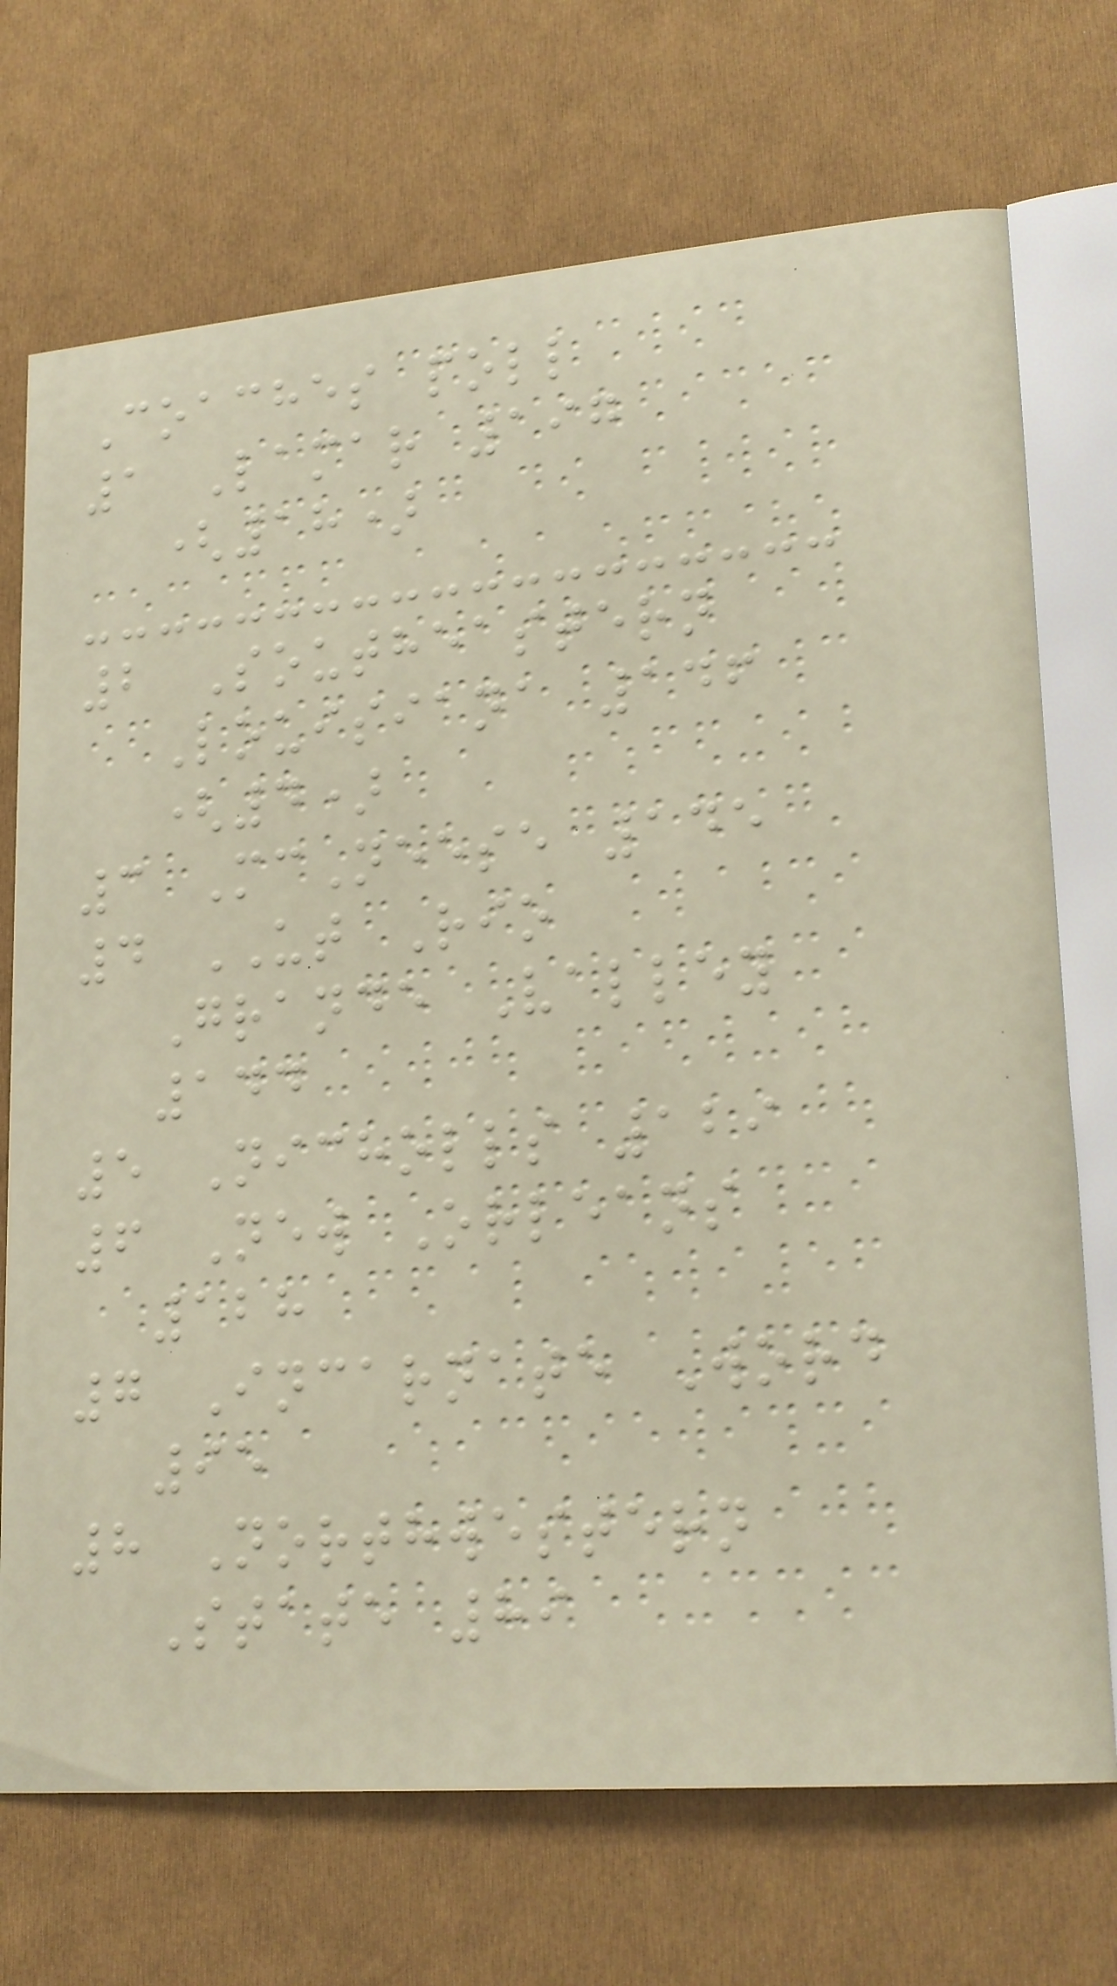Coaches poll
1 Lamar 197
(18)
2 Southeastern
Louisiana 146
(4)
3 McNeese 145
4 UT Rio
Grande Valley
144
5 Nicholls 129
6 New Orleans
128
7 Incarnate Word
95
8 Northwestern
State 89
